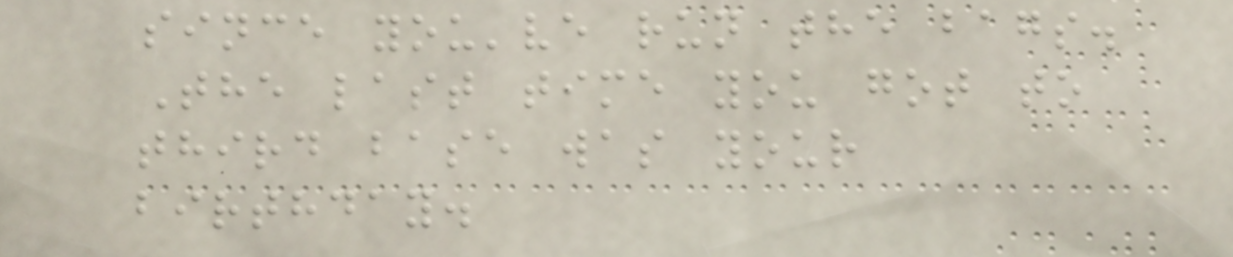since you've run the bags.
The last time you got to
third base was your
birthday.
